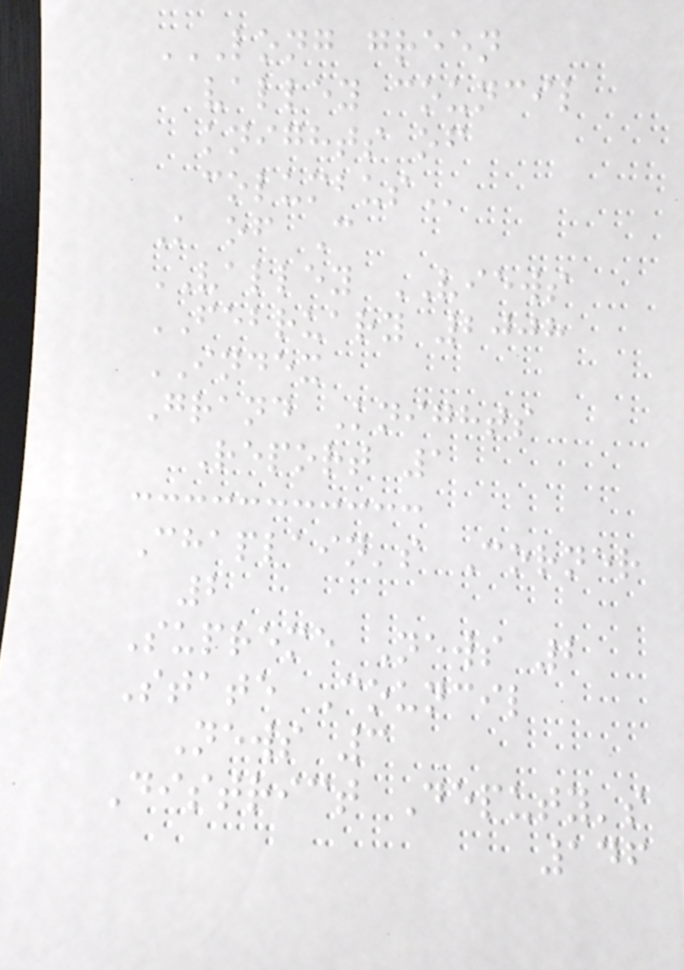LONG GREEN
VALLEY COUNCIL
KNIGHTS OF
COLUMBUS
K of C
VALLEY VIEWS
FEBRUARY 2008
INDEX
Grand Knights
Report 1
Chaplain's Corner
2
Supreme News 2
State Council
News 3
District Deputy's
146
